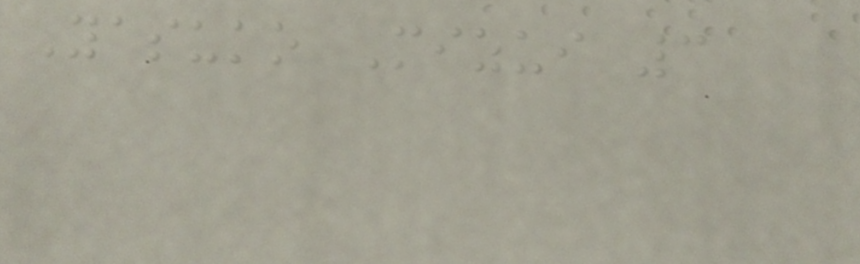Yasuko Mizui 3
